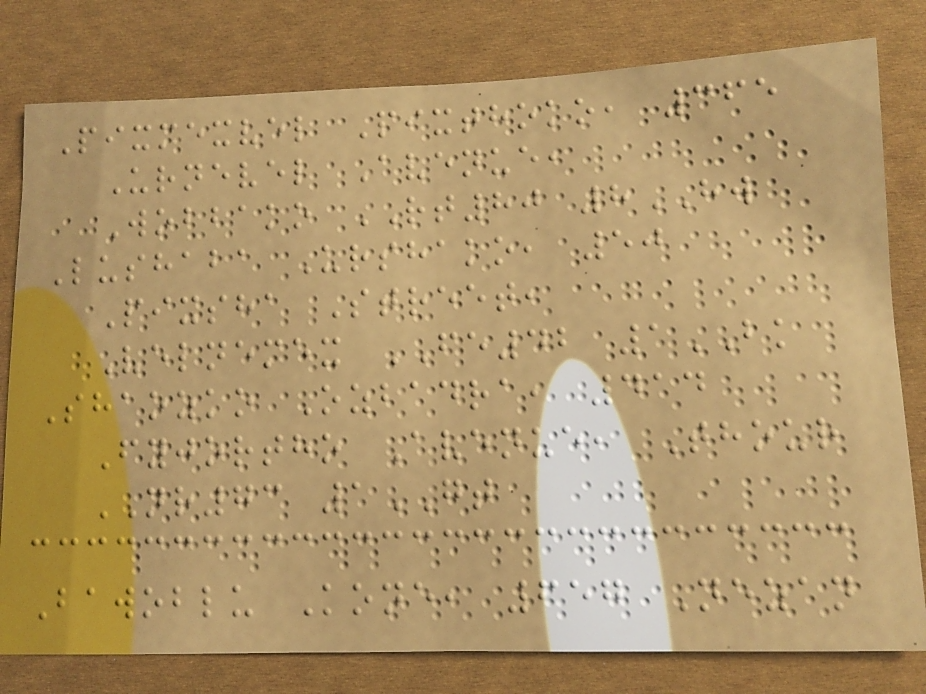Pixmexvel Pixthoko, 365
Urnevel Avenue,
Wobbako RT80 8HW
Lushaba Urshako, 50
Pixsha Street,
Velnemex FE42 1BK
Shaozko Ozbadra, 414
Fyjortho Avenue, Thour
NR73 1GT
Bawoblu Kone, 657 Nezan
